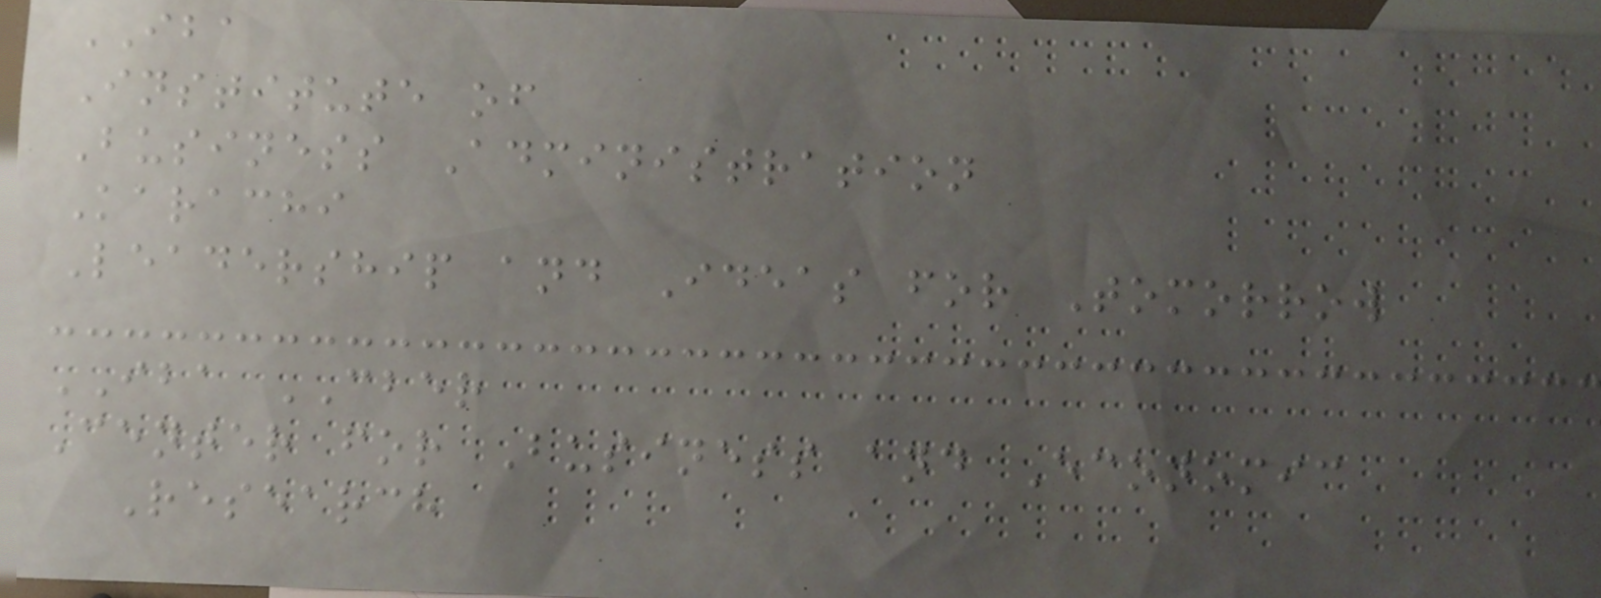IBA
Institute of
Business Administration
Karachi
Leadership and Ideas for Tomorrow
IBA CBER
Center for Business and Economic
Research
